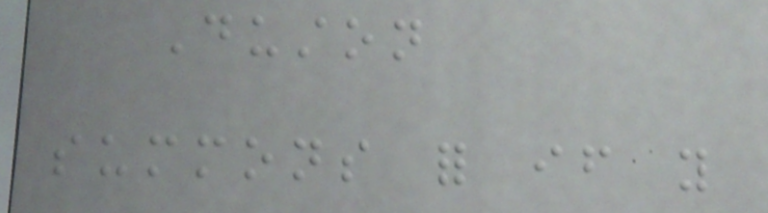Duston
summons for if you
